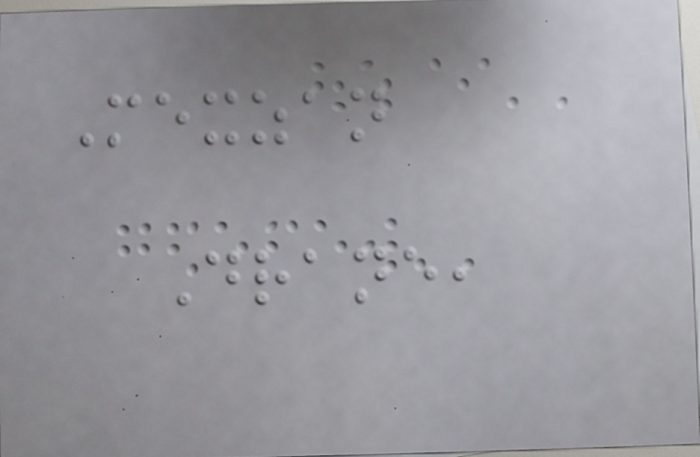Mexzan
Drane,
